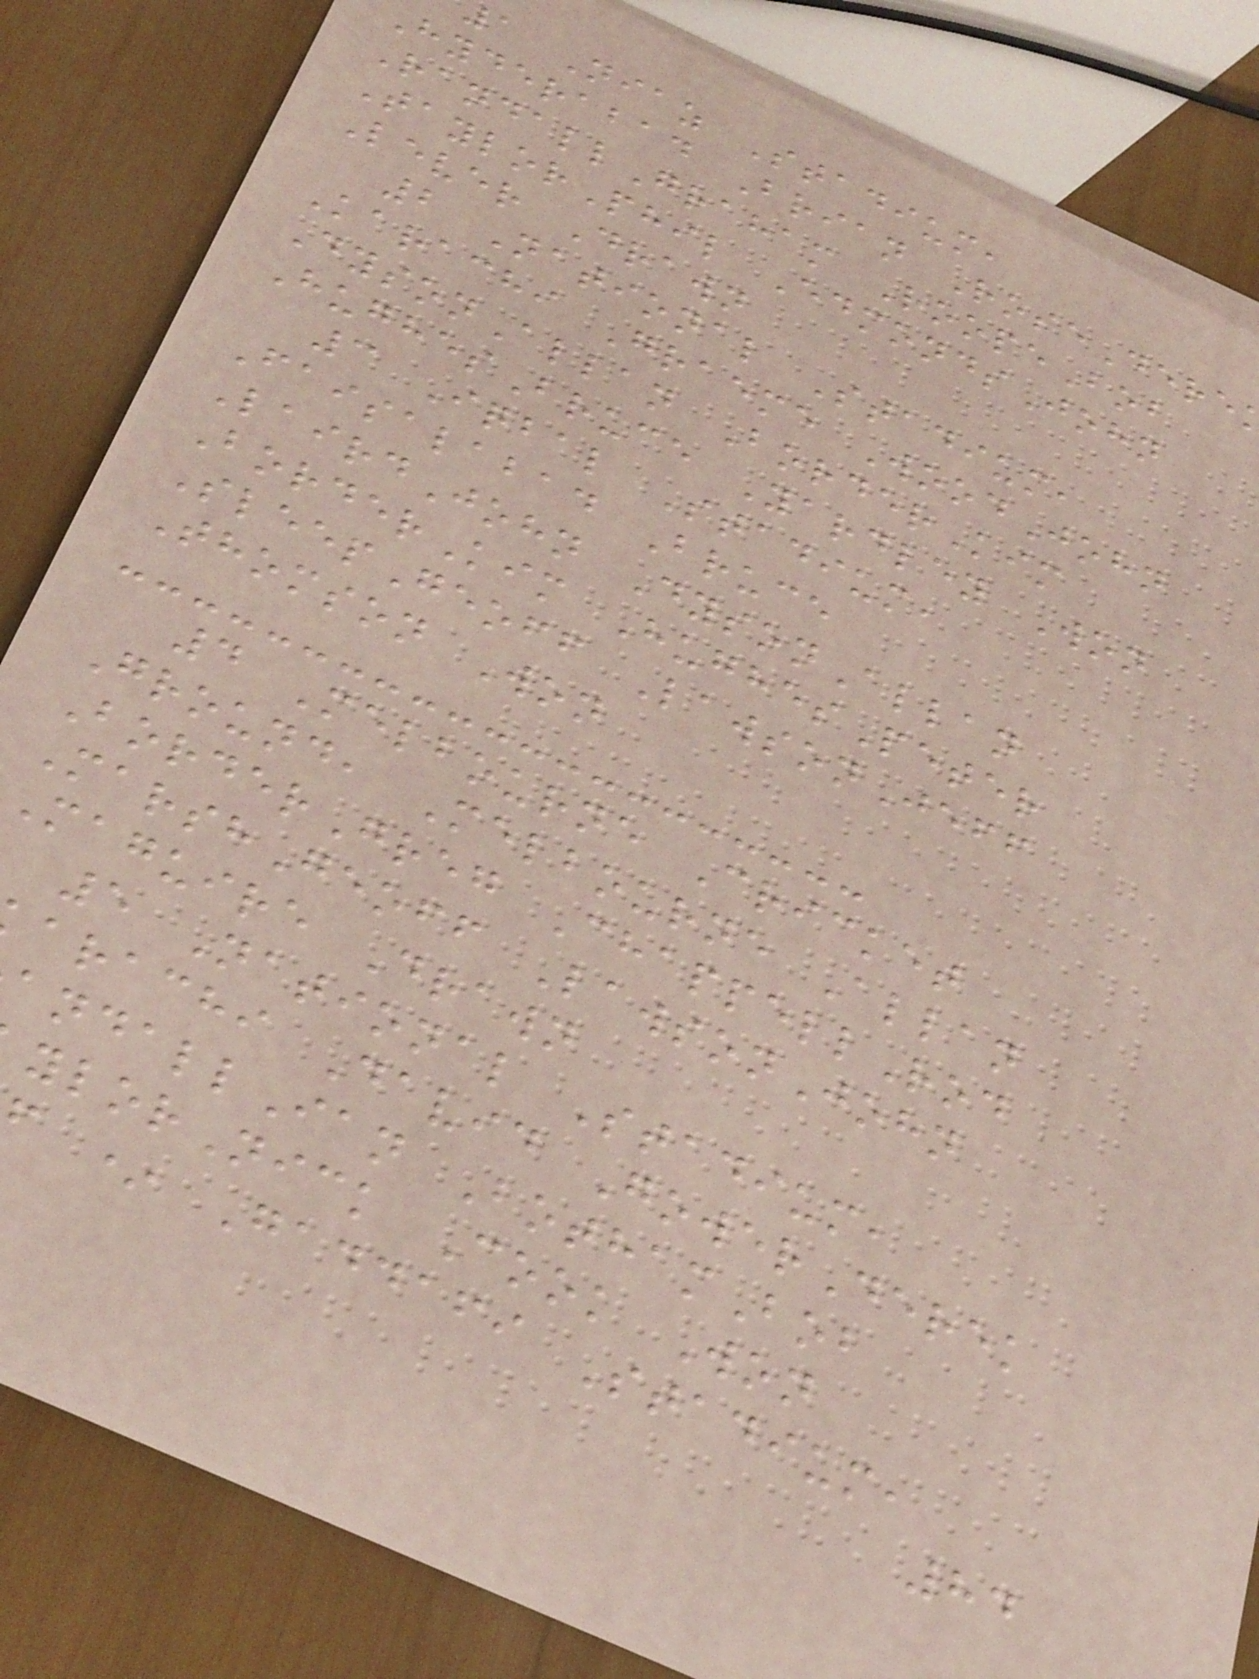a Niaz Stadium,
Hyderabad Brian RoseDere
RandallGraham RoopeBob
TaylorPhil EdmondsJohn
Lever Drawn
2 National Stadium,
Karachi Graeme WoodJohn
DysonAllan BorderKim
HughesBruce Yardley Won
3 Iqbal Stadium,
Faisalabad Bruce
LairdJohn DysonAllan
BorderKim HughesPeter
SleepGeoff LawsonJeff
Thomson Won
4 Melbourne Cricket
Ground, Melbourne Allan
BorderGreg ChappellRod
MarshGeoff LawsonJohn
Maguire Drawn
5 National Stadium,
arachi David GowerDerek
andallIan BothamBob
ylorNick Cook Won
* Gaddafi Stadium,
84
